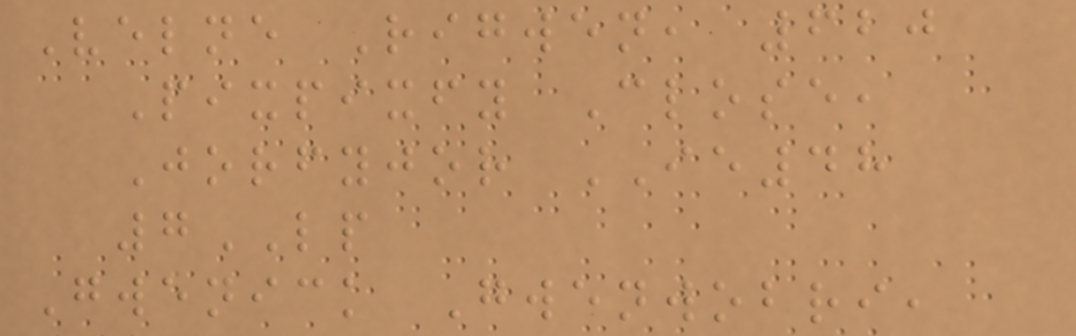Velne Rigwen, 620
Pixpixfy Close,
Jorfyjor IE48
7LP
Gwenick Gwenwobri,
